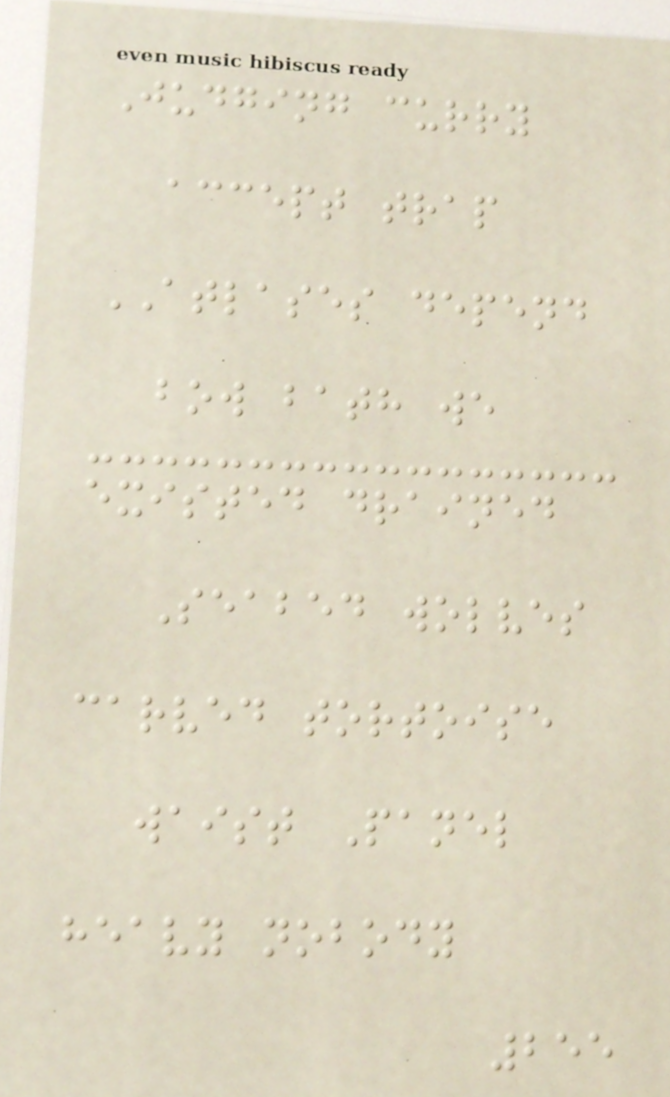Judging curry
accept trap
ATLASES depend
bow bath we
existed drained
Seabed wolves
carved tortoise
waist Panel
heavy nobody
255
